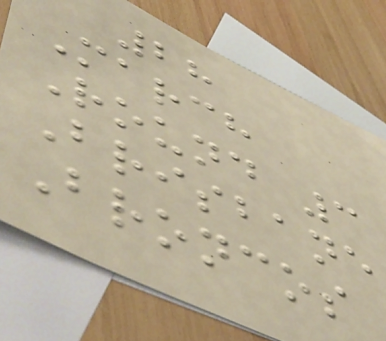28
March
Round 3
Brisbane
Broncos
